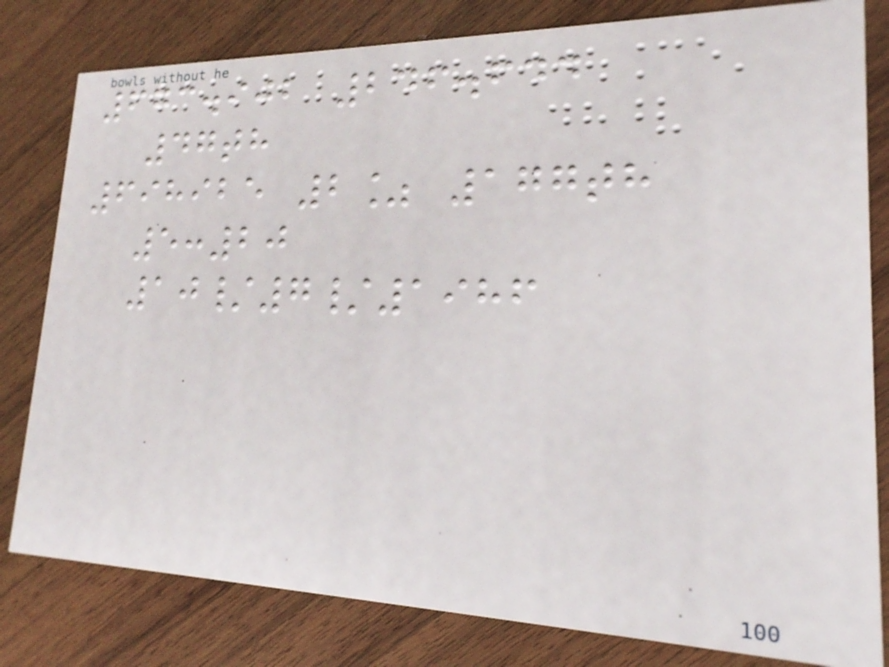673.902 246.644
47th
698925 2% 177th
5:20
10/7/1986
